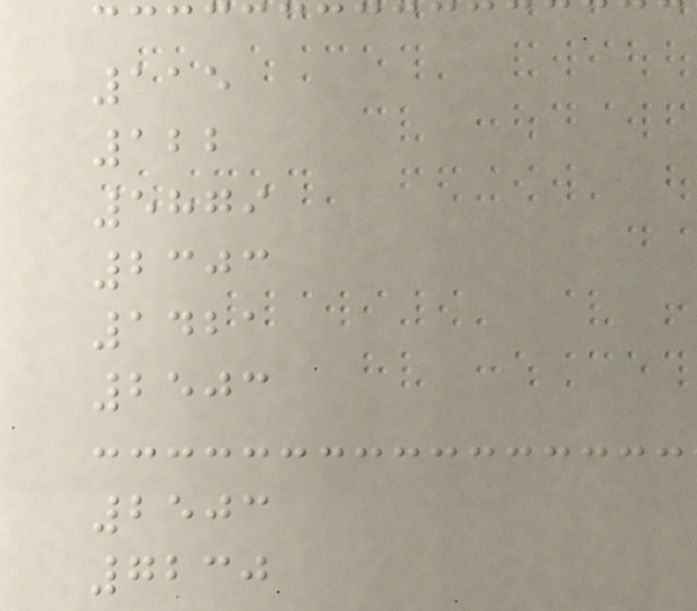115
122
5879
2303
1421
2503
2503
7230
